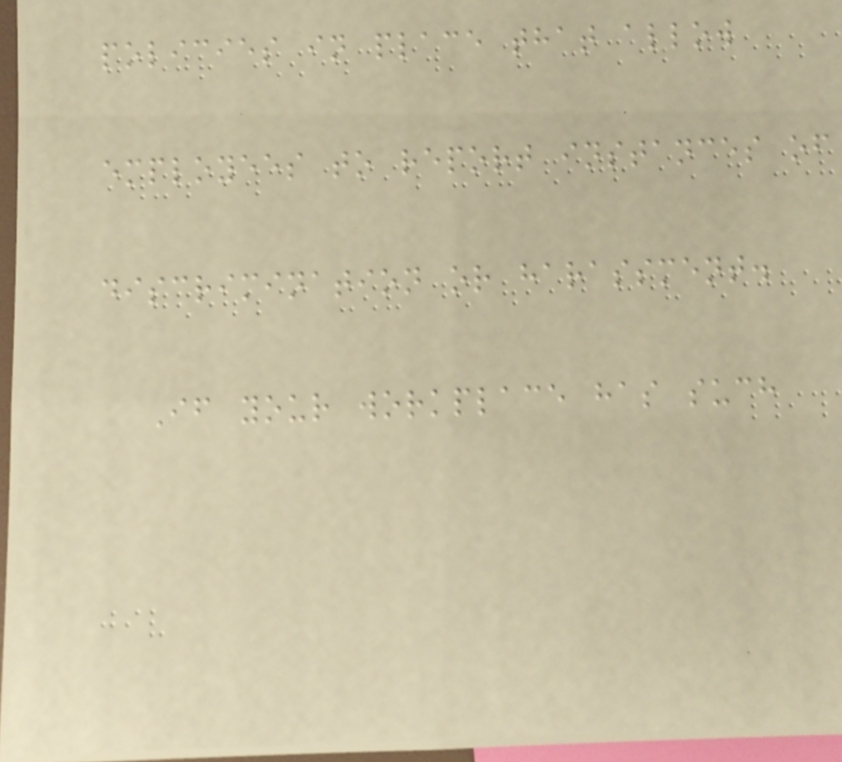policies in place that allow
employees to report instances of
discrimination or harassment.
If your workplace has such
